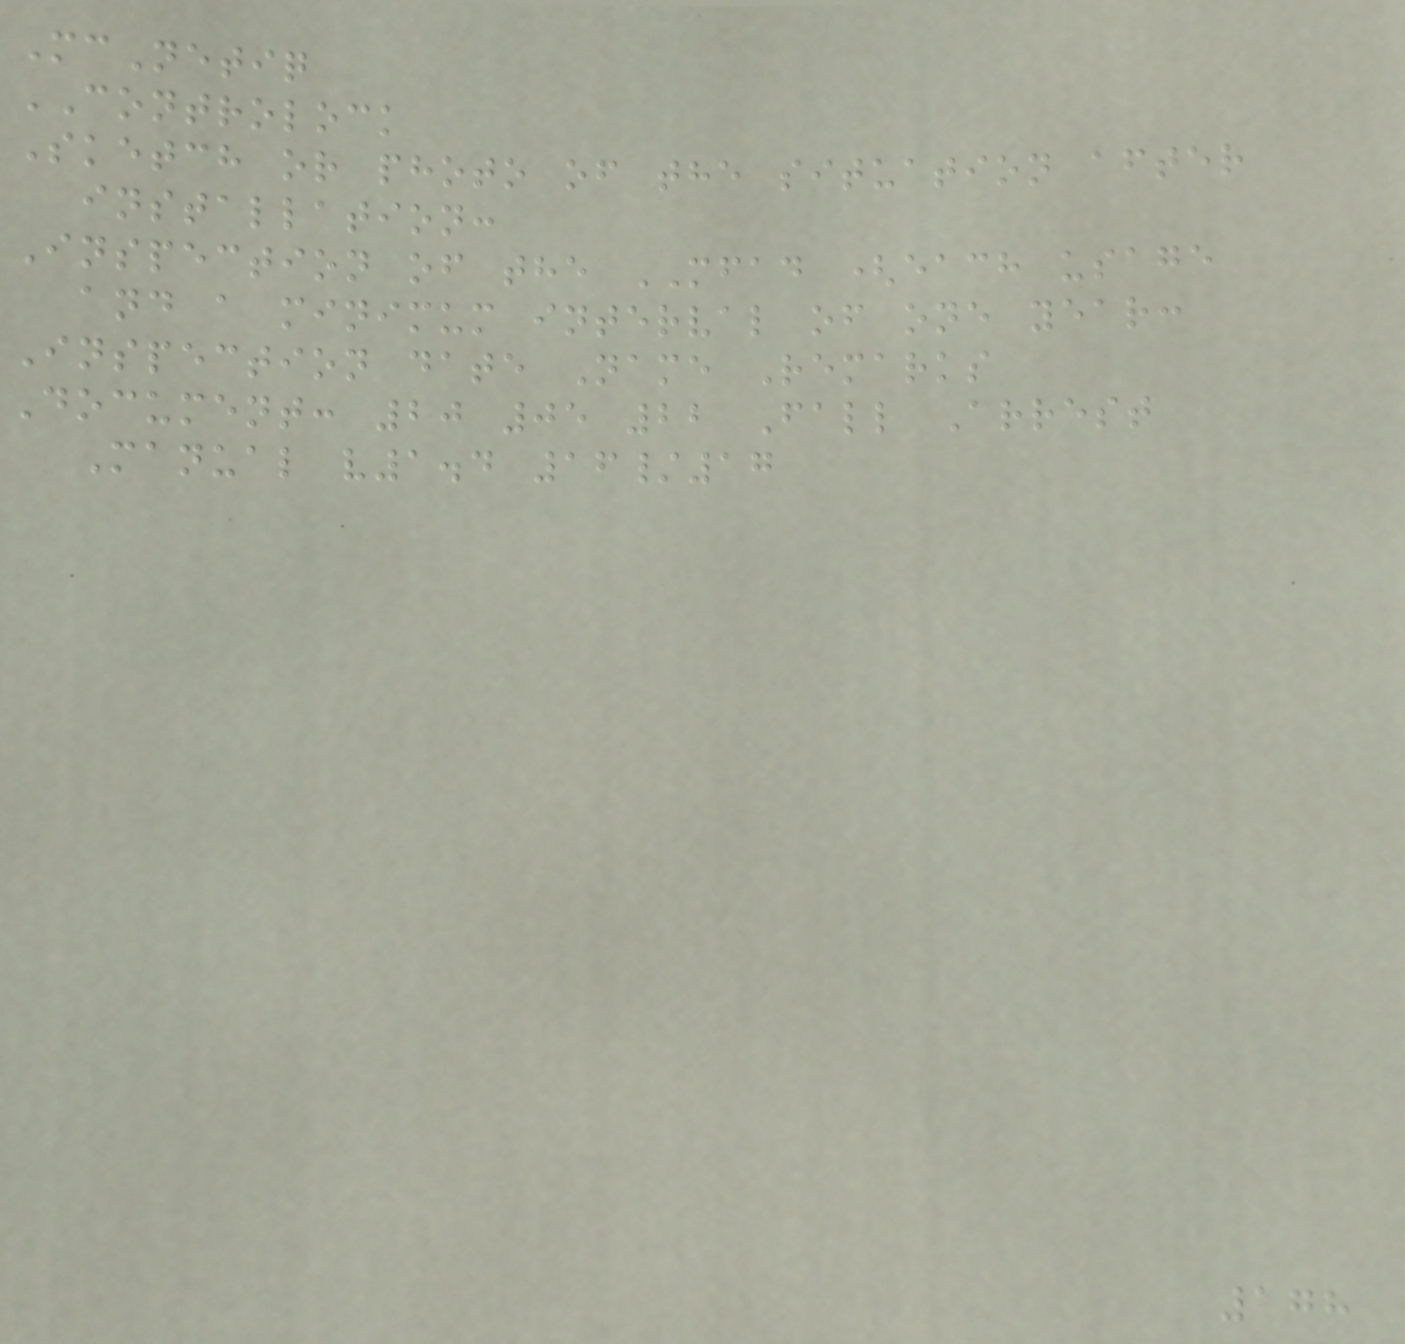McNetiq
CONTROLOCK
Sketch or photo of the situation after
installation:
Inspection of the MFAD (each usage
and a minimum interval of one year:
Inspection date Name Remarks
Document: 20 05 22 Fall Arrest
Manual v1.4 16/17
178
